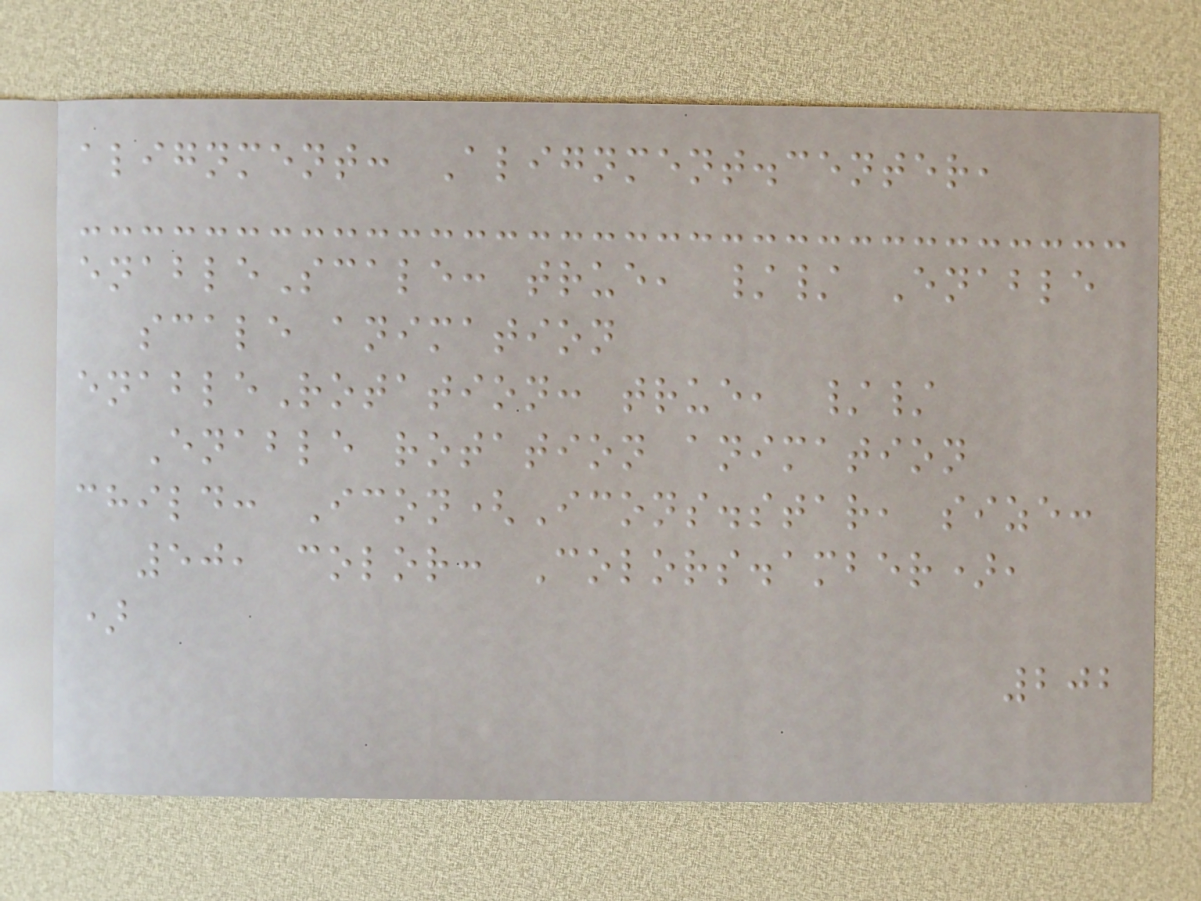alignment: Alignment.center,
enableScale: true, // Enable
scale animation
enableRotation: true, //
Enable rotation animation
child: Icon(Icons.star, size:
50, color: Colors.amber),
)
202
